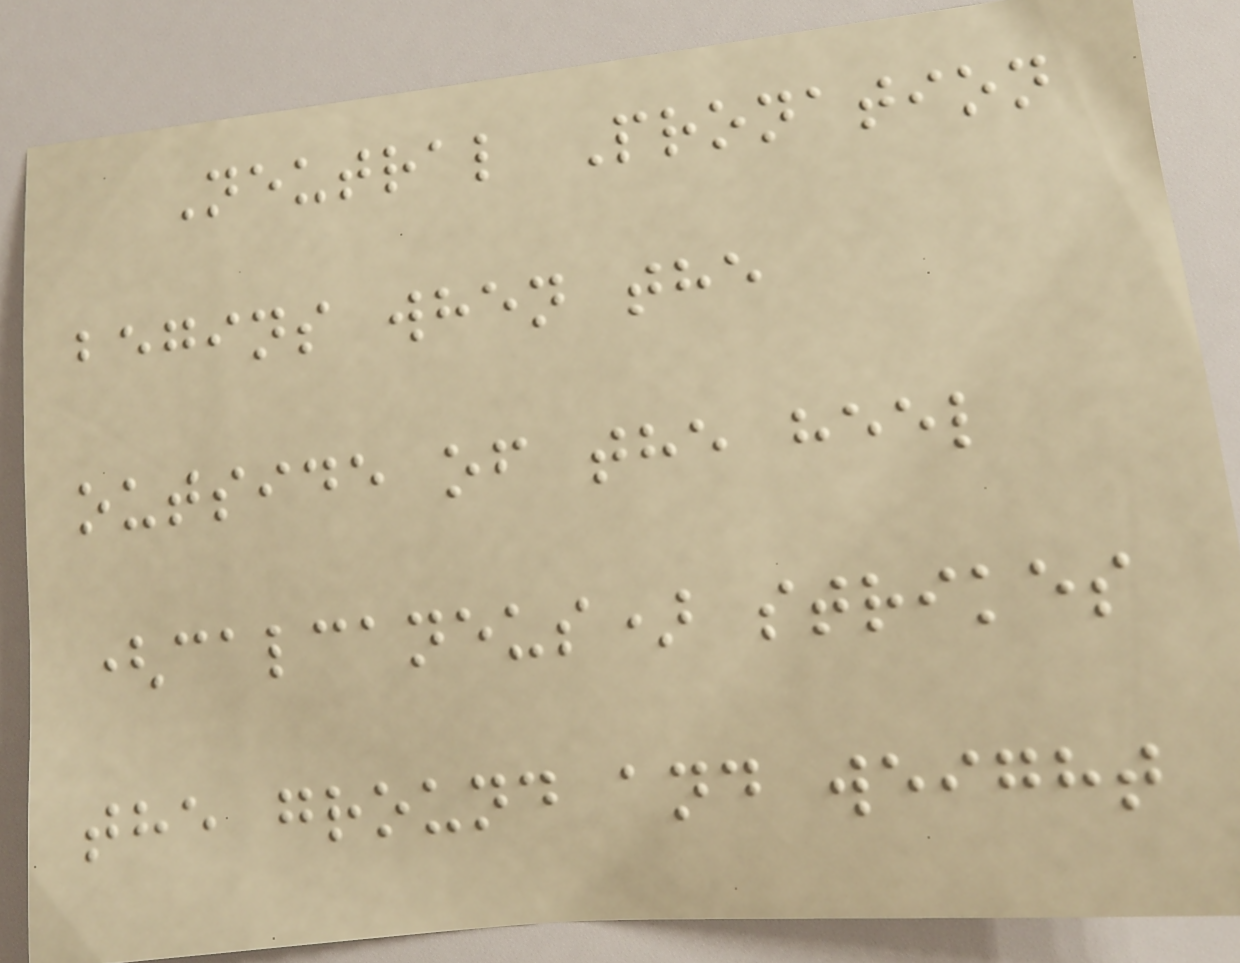Neutral Pronation
begins when the
outside of the heel
(calcaneus) strikes
the ground and weight
